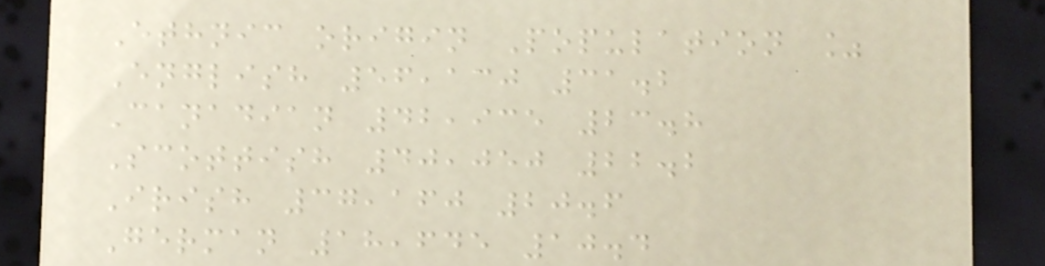Ethnic origin Population %
English 56,130 31.2
Canadian 42,935 23.8
Scottish 40,050 22.2
Irish 37,160 20.6
German 18,645 10.4
